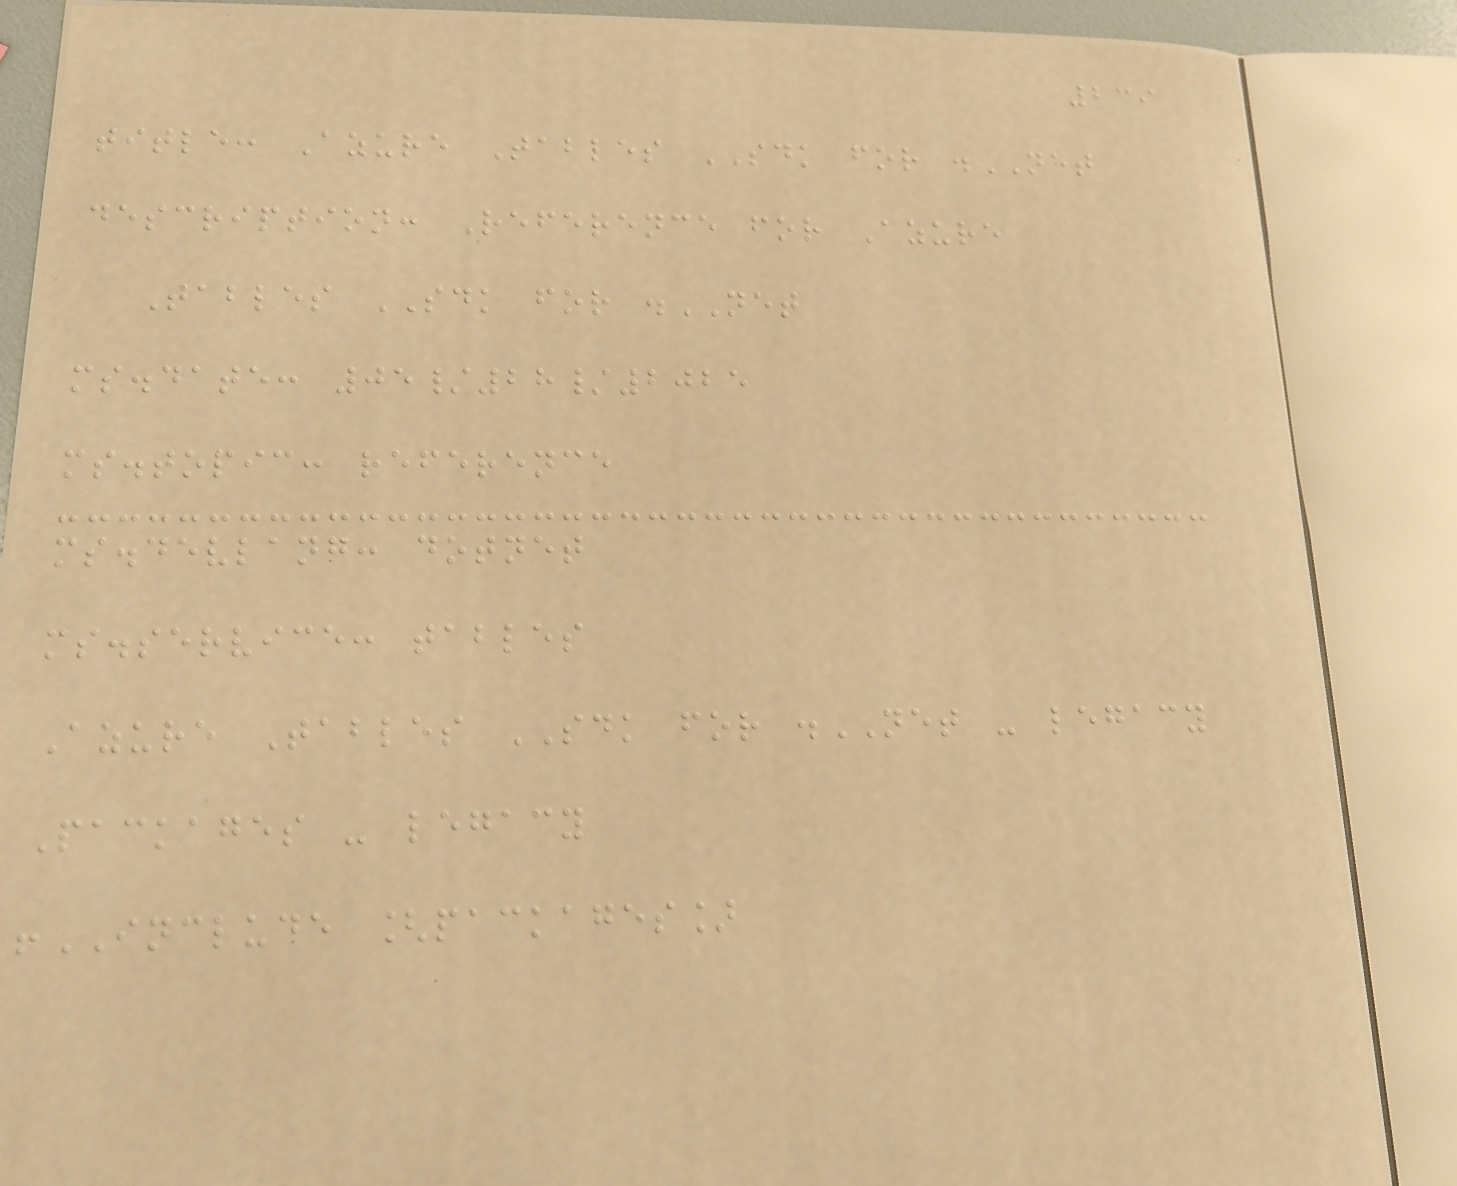239
title: Azure Tables SDK for .NET
description: Reference for Azure
Tables SDK for .NET
ms.date: 05/28/2025
ms.topic: reference
ms.devlang: dotnet
ms.service: tables
Azure Tables SDK for .NET - legacy
Packages - legacy
!INCLUDE [packages]
